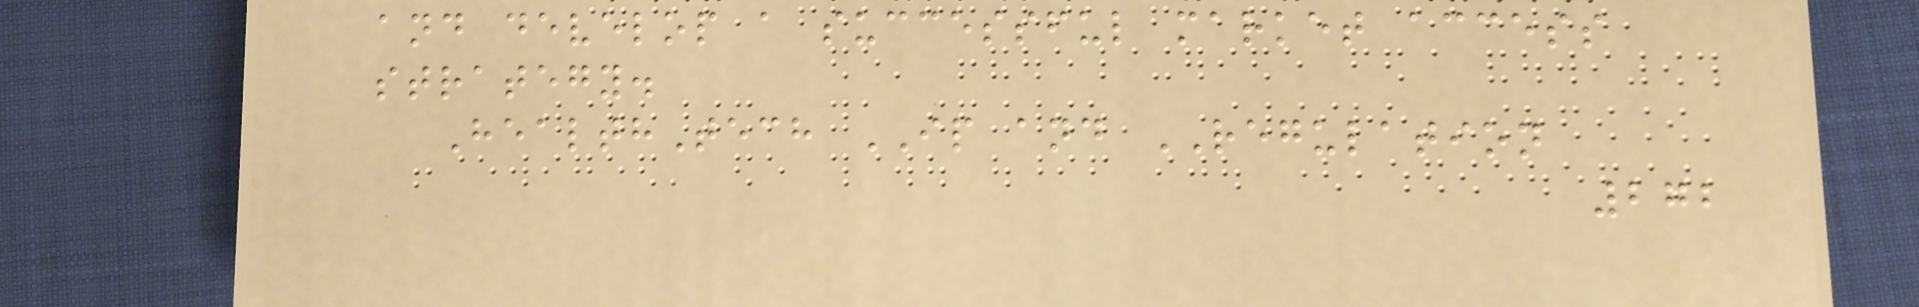and develop a successful market access
strategy.
HealthTech IP and REGULATION
272
